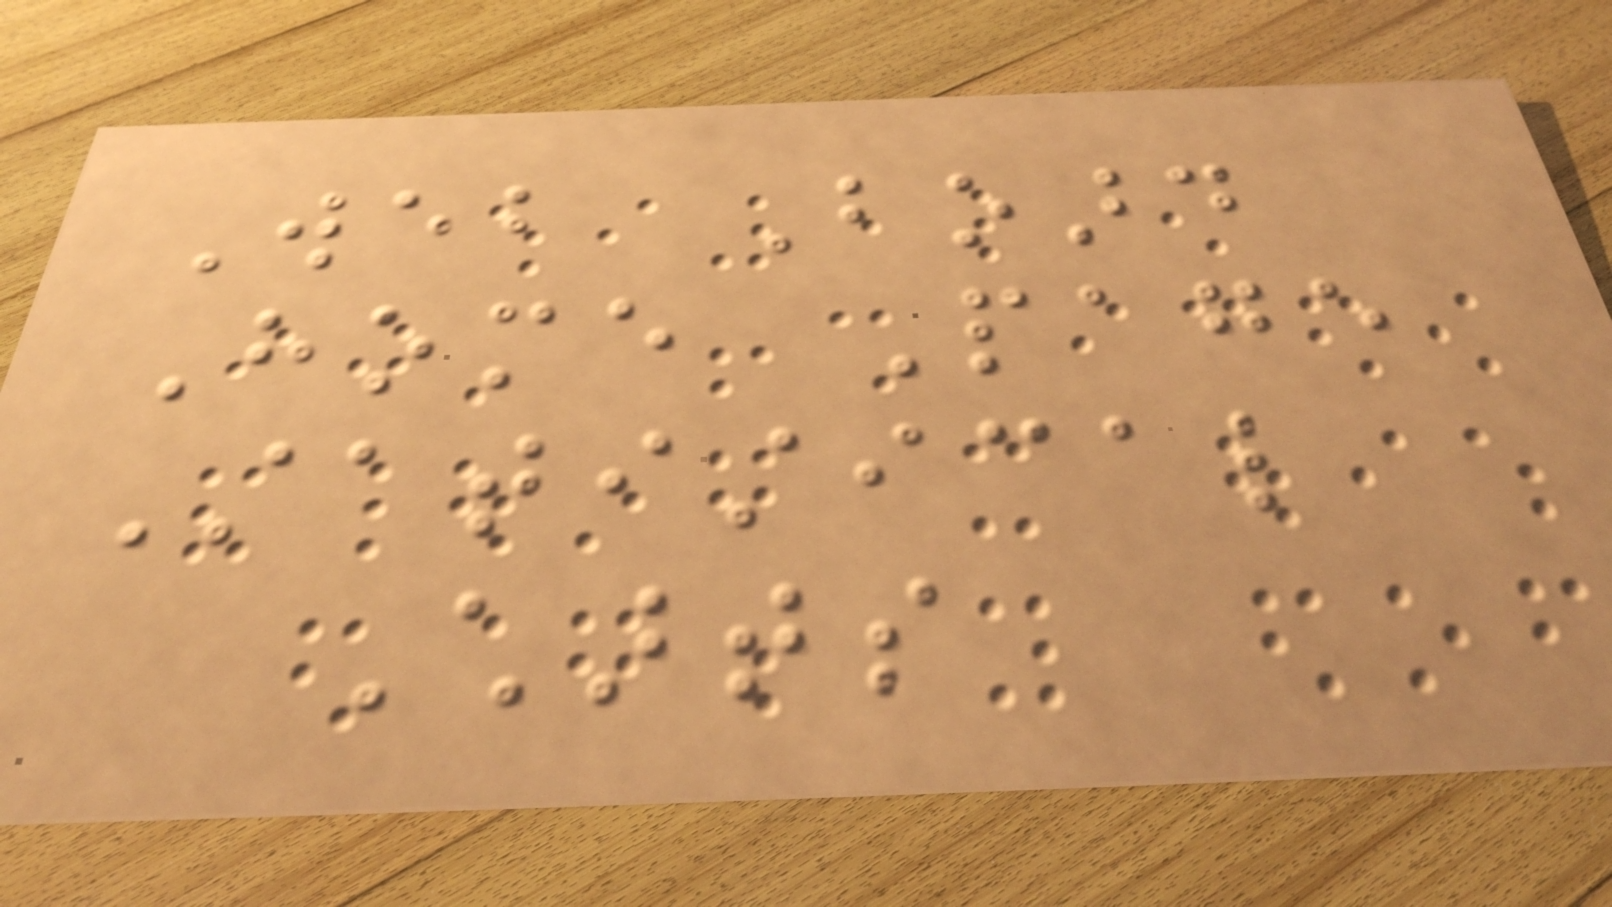Web Board
Home Page
Statistical
Charts
